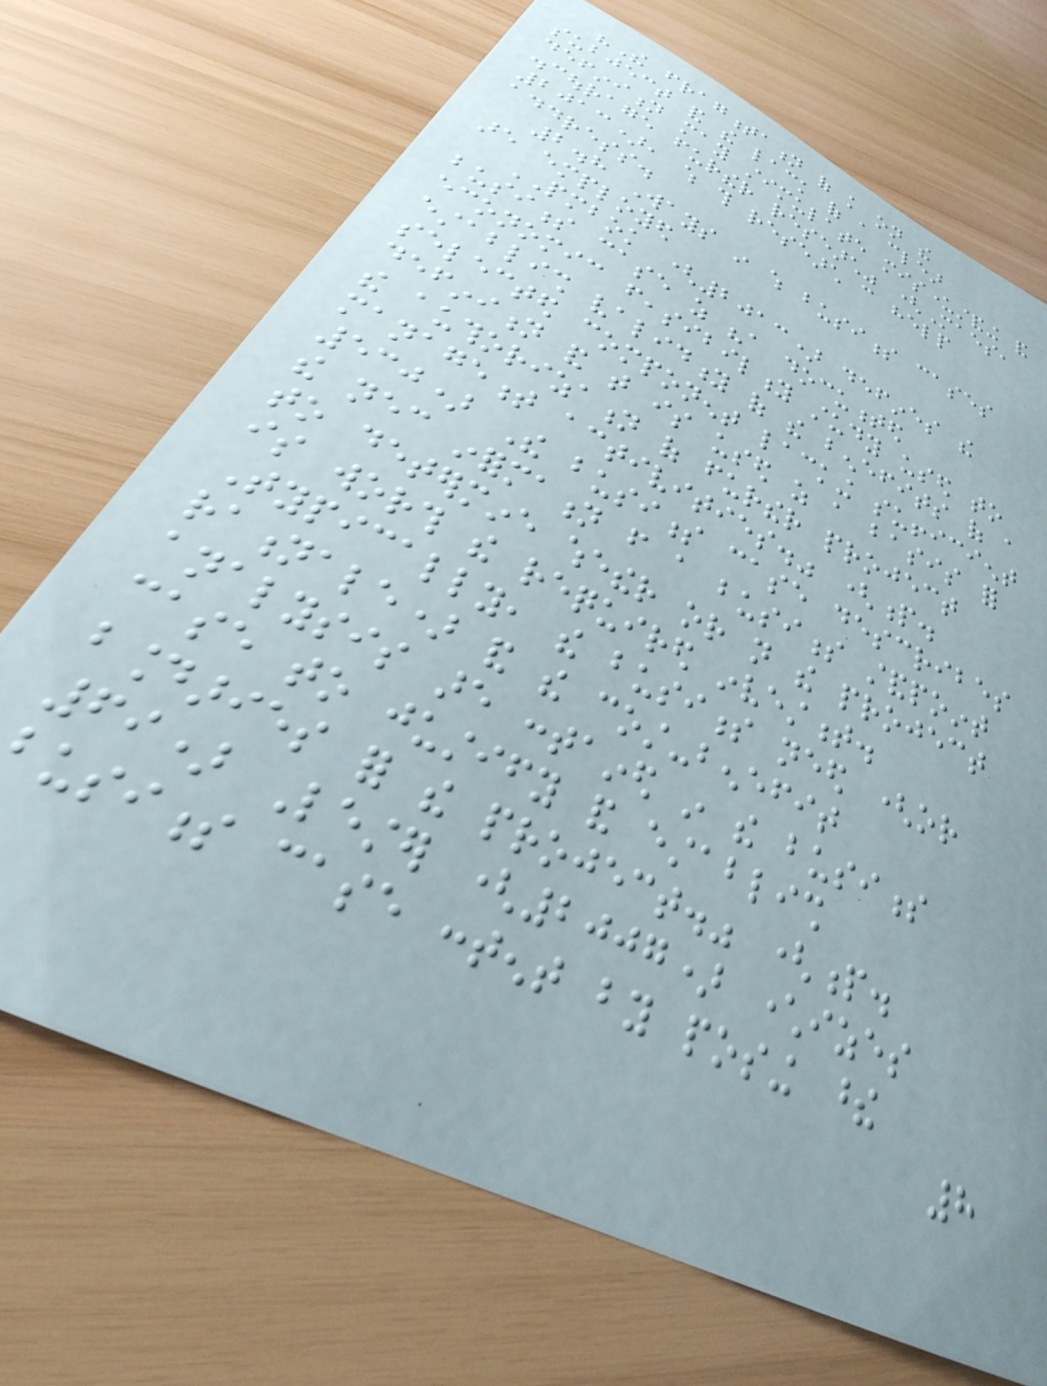"The fragmentation of knowledge on the
subject and the lack of a clear
definition may stimulate misunderstanding and
discourage further research" (Maes,
2013), which this research can help
address.
2.8 Ways in which business cases
are employed
PMBOK (2013) defines the
business case as "a documented
economic feasibility study used to
establish validity of the benefits of a
selected component lacking sufficient
definition and that is used as a basis for
the authorization of further project
management activities." (p.
530) The business case describes
the necessary information from a business standpoint
to determine whether or not the project
is worth the required investment.
Typically, the business need (or
rationale) and the cost-benefit
analysis are contained in the business
case to justify and establish
boundaries for the project." (p.
69) Lester (2007) characterizes
business case content by posing these
8
